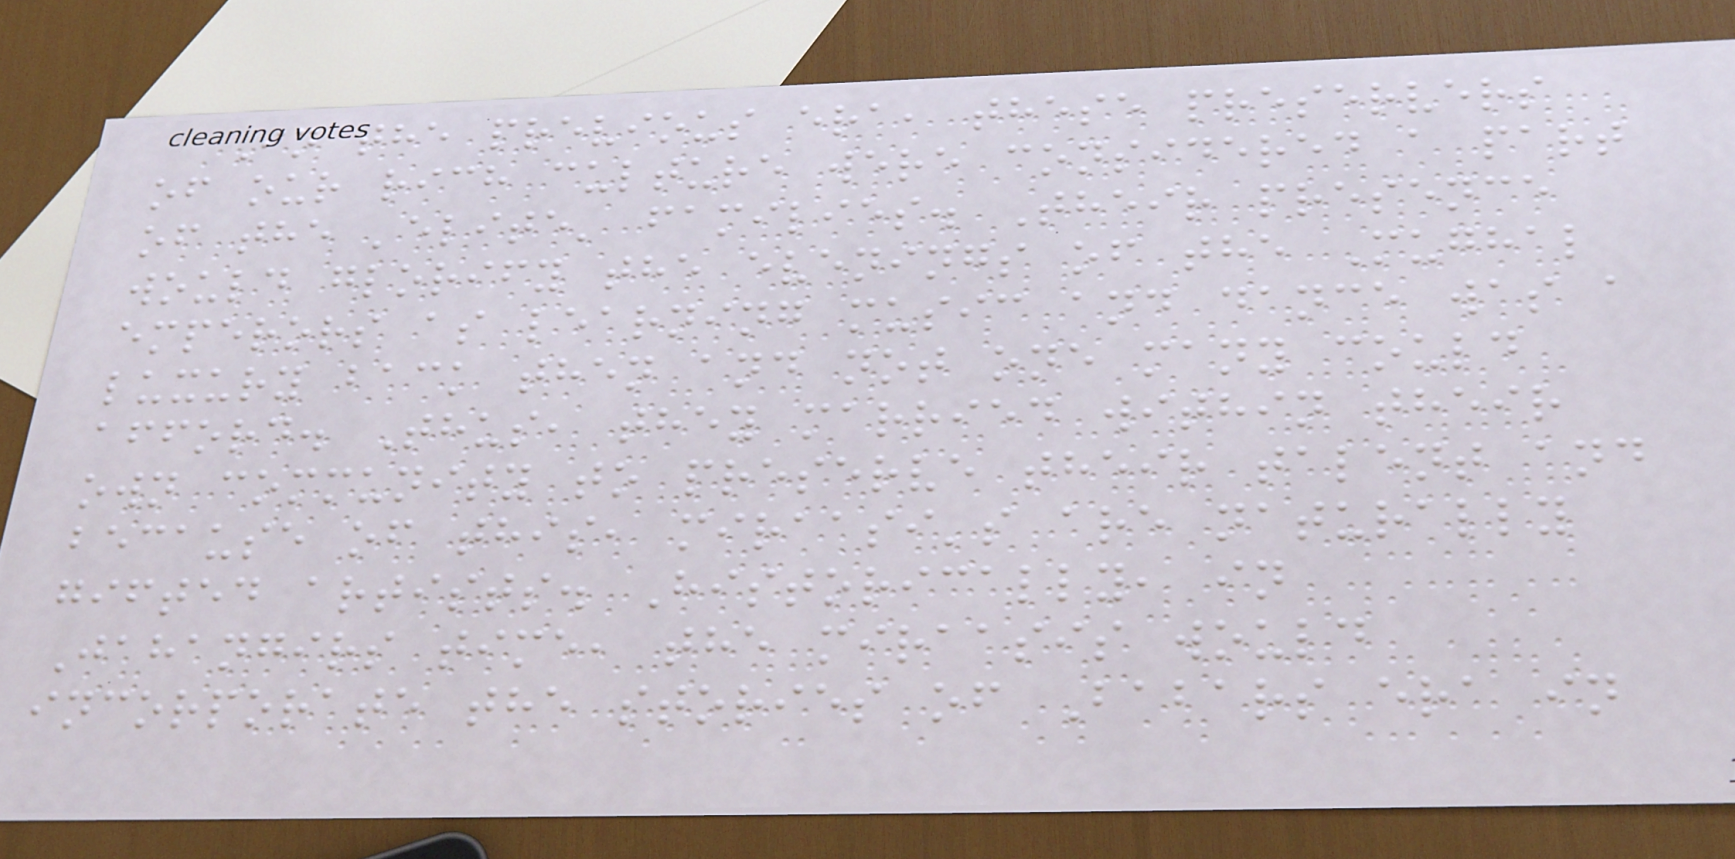In the previous era, these preservers
of our rich culture were considered a part
of the 'elite' families. Their presence
would glorify the evenings of the Mughal
emperors as learning music and dance was a
luxury back then and not one many could
afford. Thus, they married within their
own community to preserve their talent and
because of this, miraasi's are naturally
gifted artists. Historically, in
Jahangirs time, the miraasis would
incorporate the stories of Babars era in
